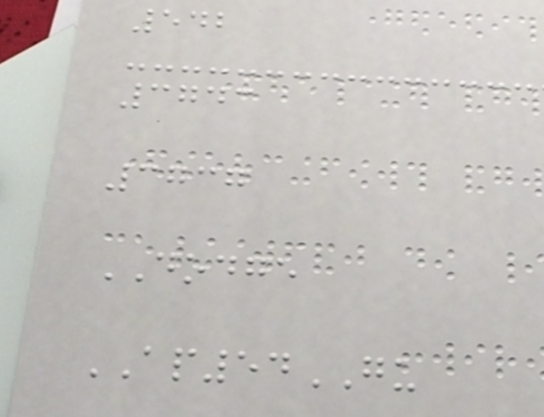542
3743
3737
DODGE
AP54GU
